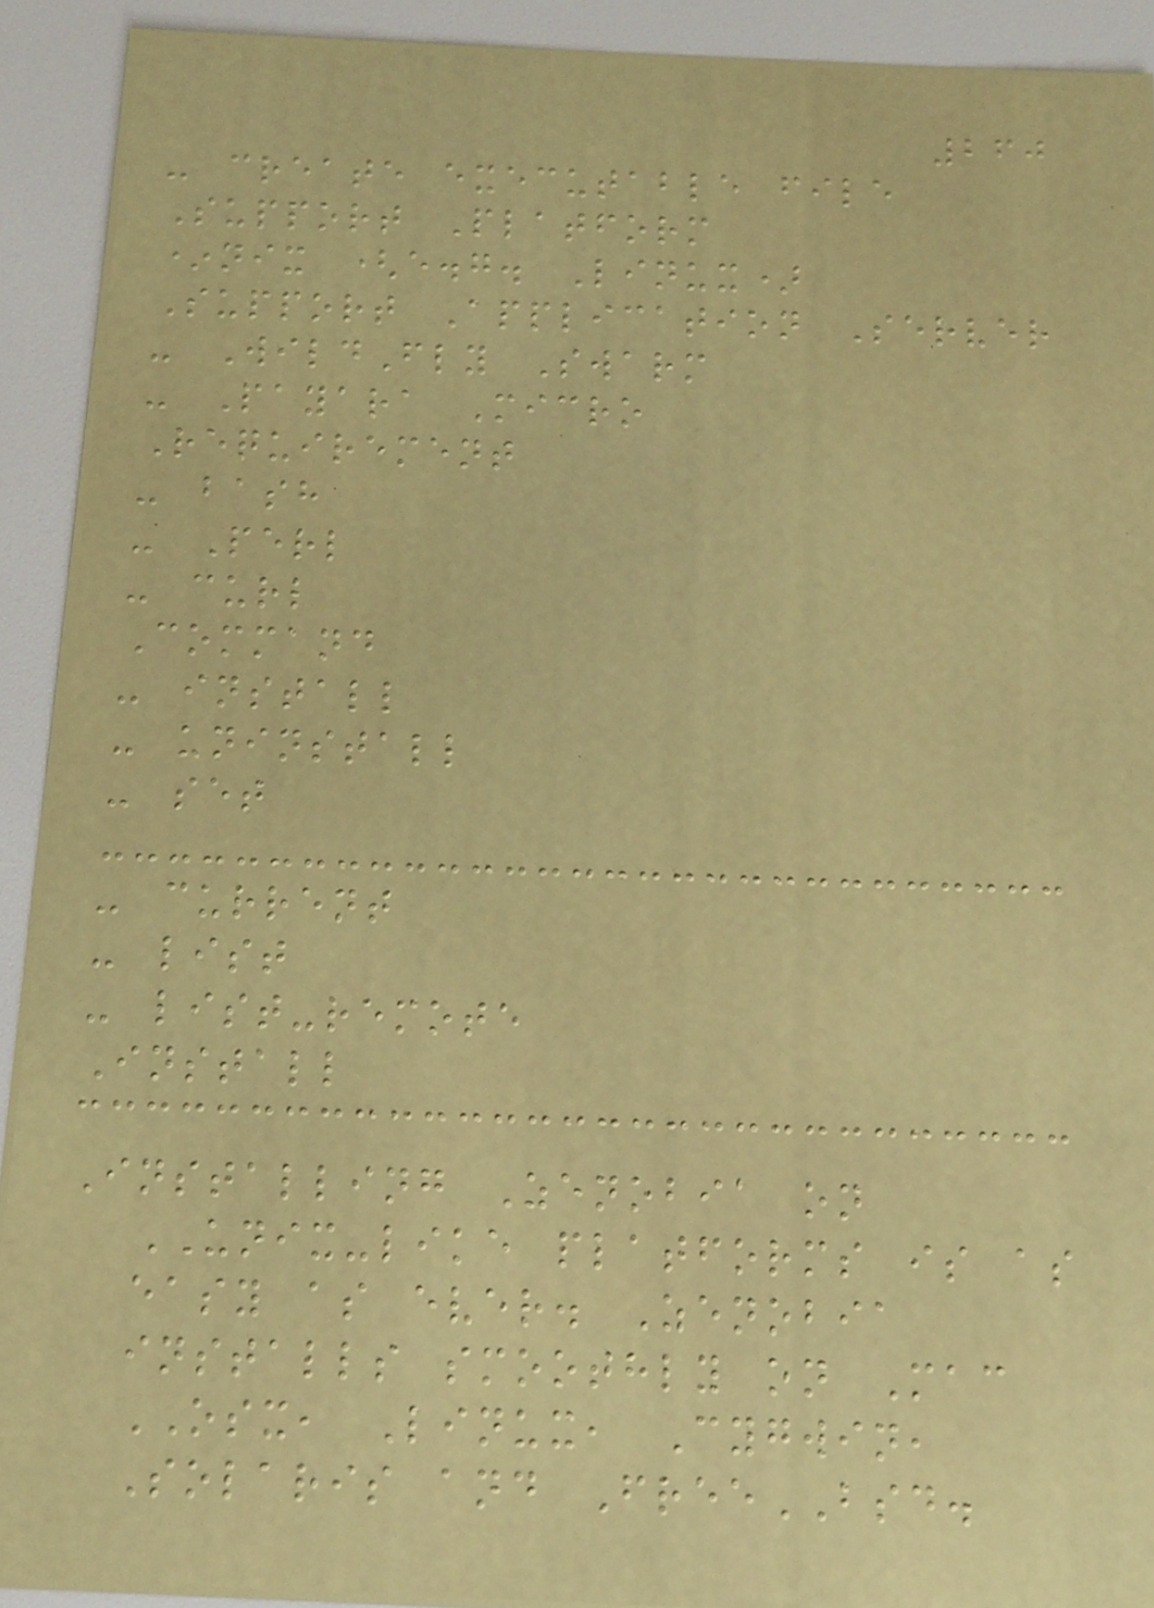260
- create executable file
Support Platform
*nix (e.g. Linux)
Support Application Server
- WildFly Swarm
- Payara Micro
Requirement
- bash
- Perl
- curl
Command
- install
- uninstall
- set
- current
- list
- list-remote
Install
Installing Zenobia on
UNIX-like platforms is as
easy as ever. Zenobia
installs smoothly on Mac
OSX, Linux, Cygwin,
Solaris and FreeBSD.
